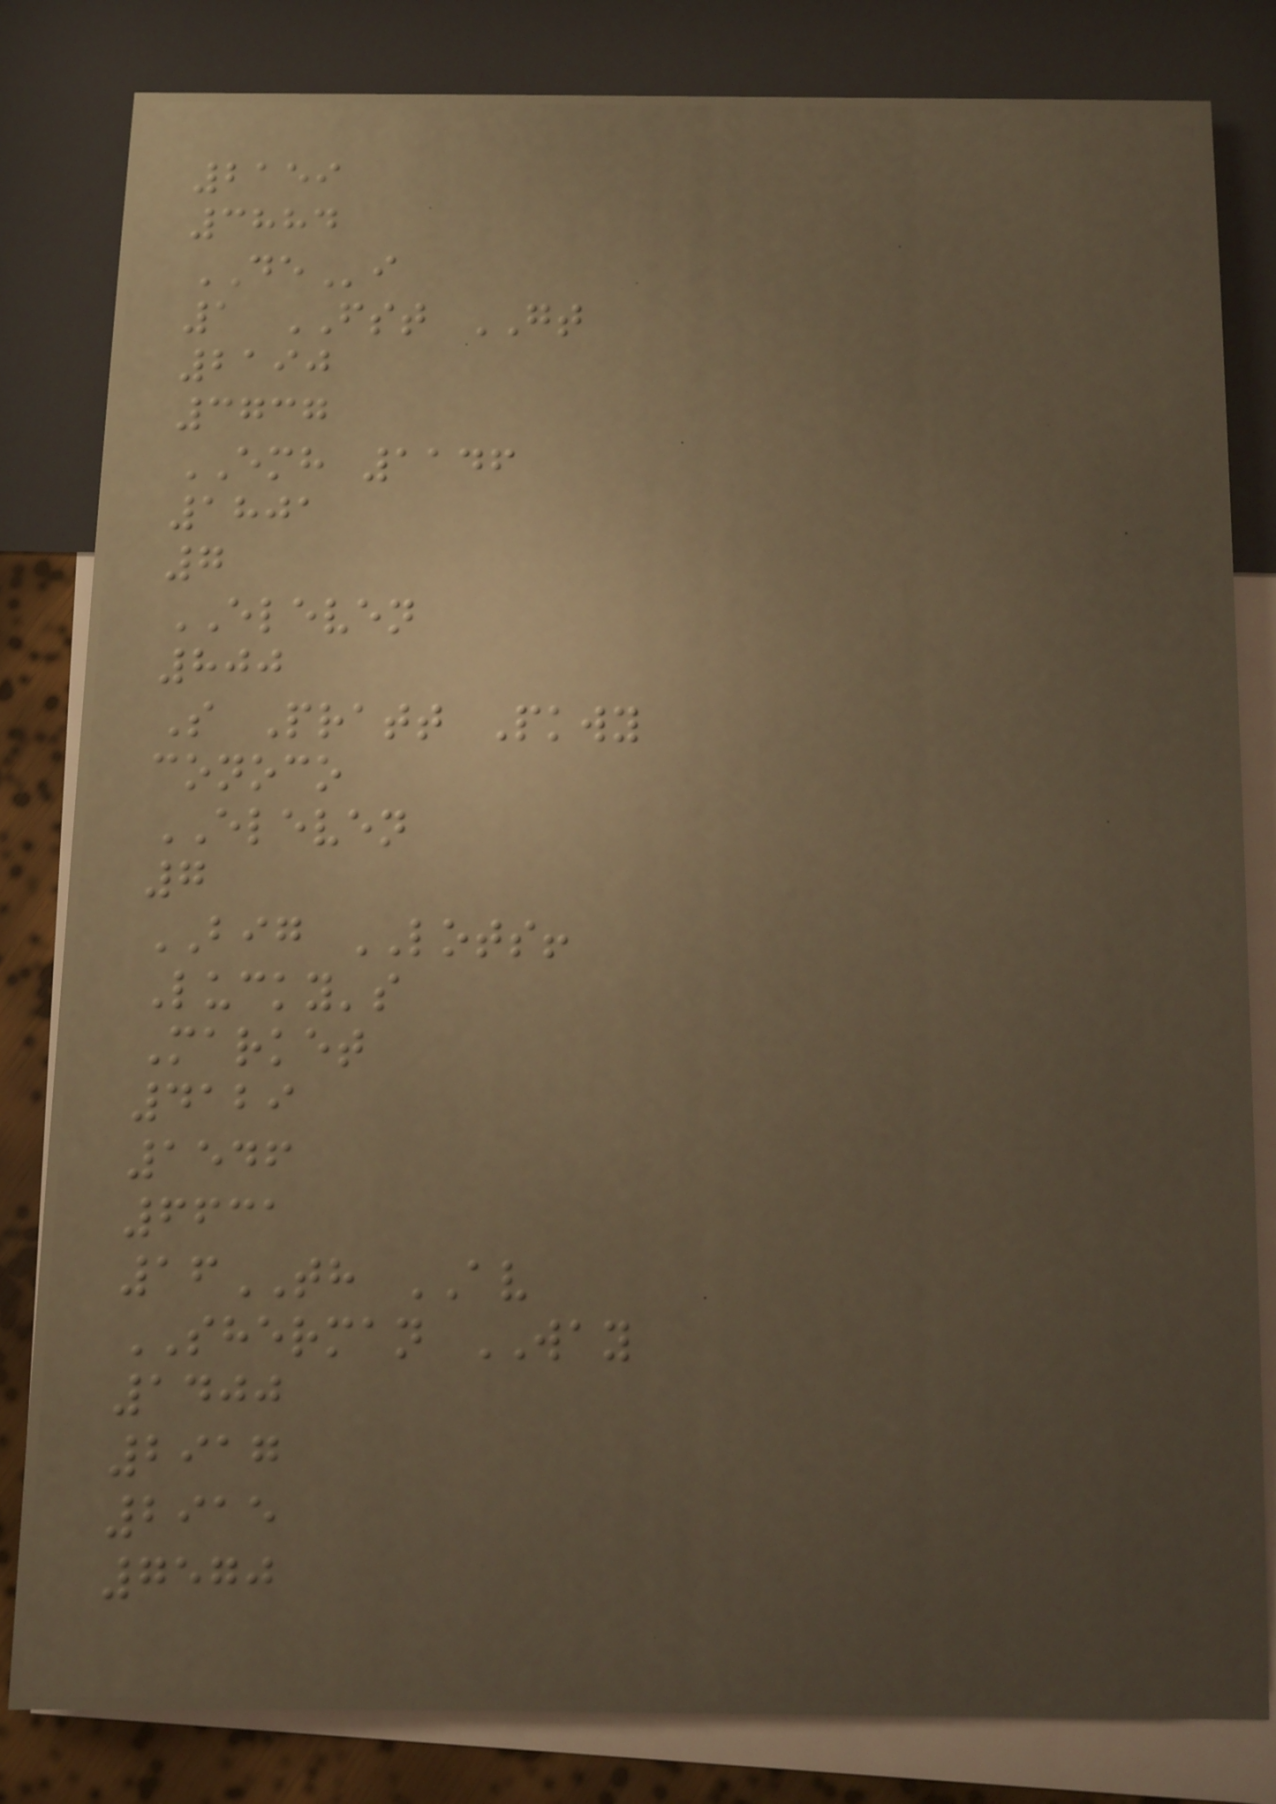2159
3884
DEi
1 FST GT
2190
3737
EMH 1146
1801
7
ELEVEN
800
S Pratt Pkwy
conoco
ELEVEN
7
BIG LOTS!
Lucky's
Market
4129
1546
6631
16TH AV
SHERMAN WAY
1400
2917
2915
7570
